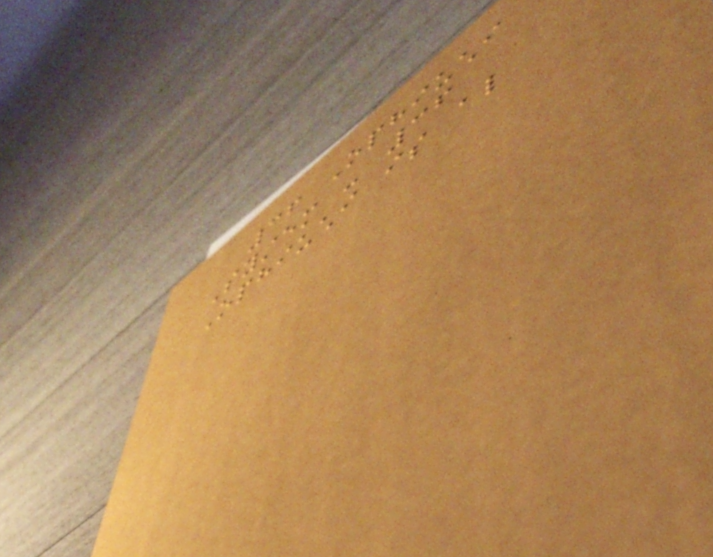36 Ophiuchi
System - 36
Ophiuchi is also
